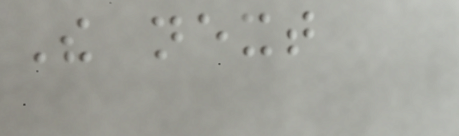The next
